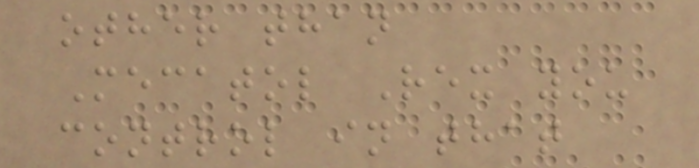other than
Mecatol Rex you
control in that
